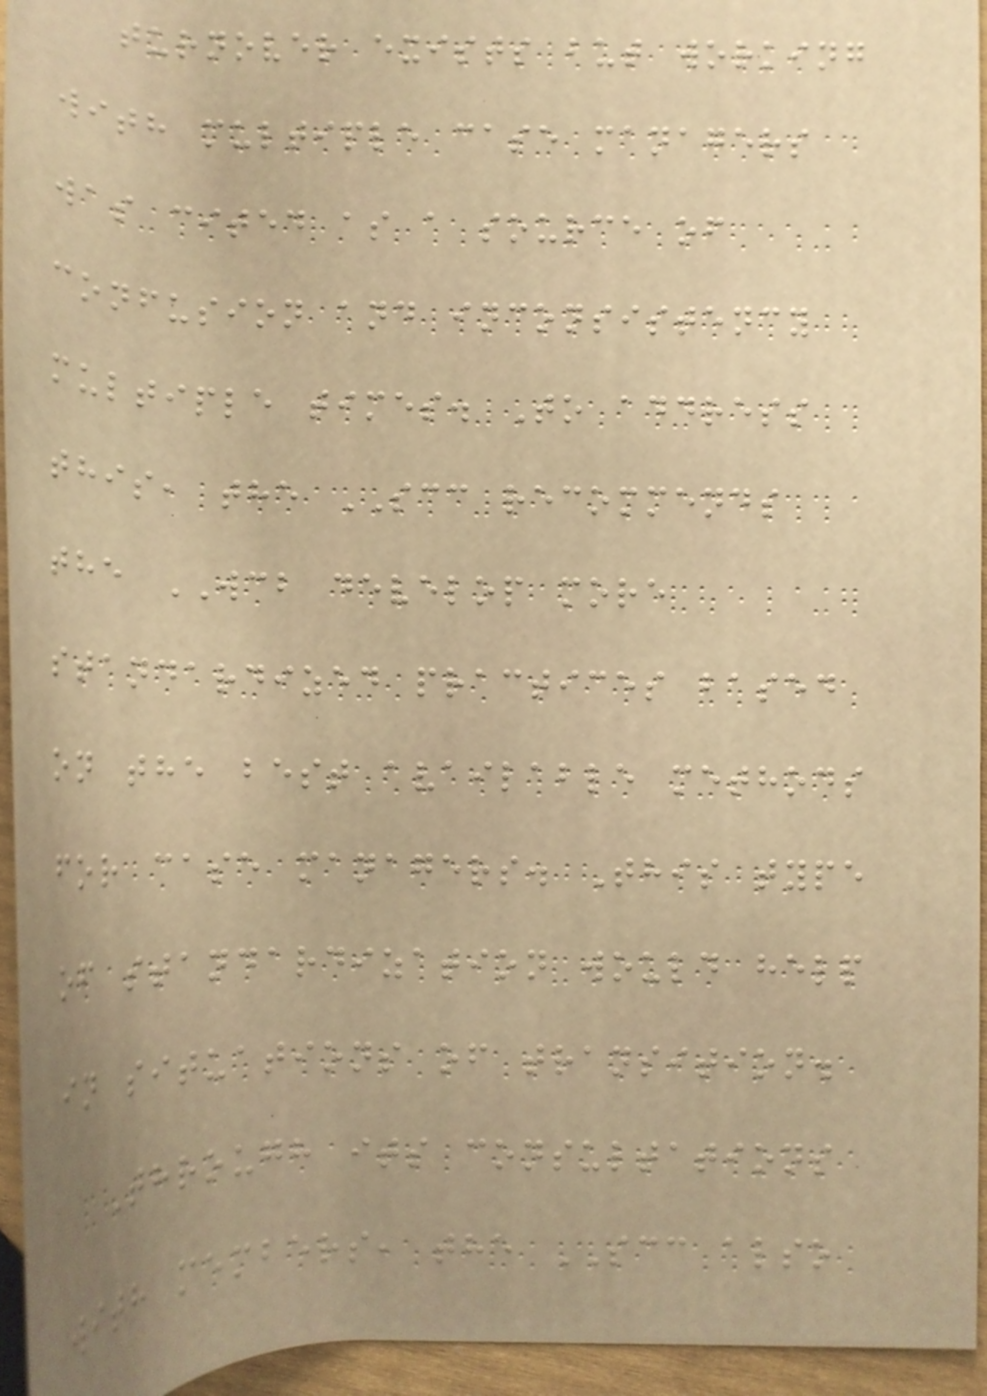turnover exists but working
with multiple case managers
was cited as a source of
confusion and inconsistency
multiple times. To address
this, the SCC recommends
the WCB develop more
standardized practices based
on the best available methods
for case managers. This type
of standardization would help
in situations of transition.
Through its consultations
with members, the SCC also
